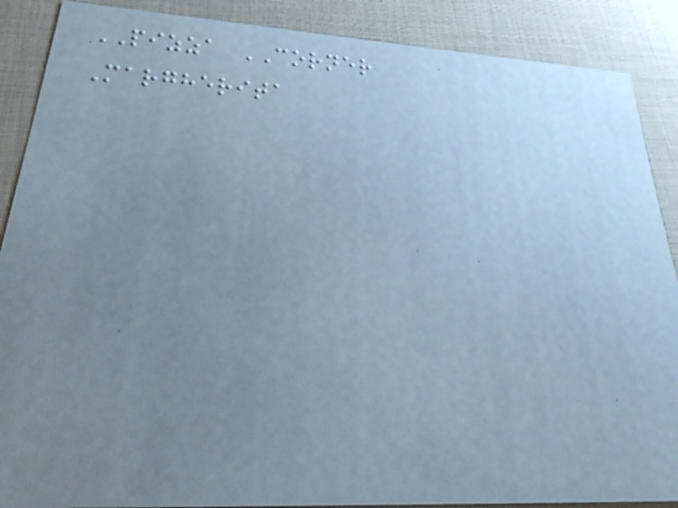PIZZA CORNER
Margherita
